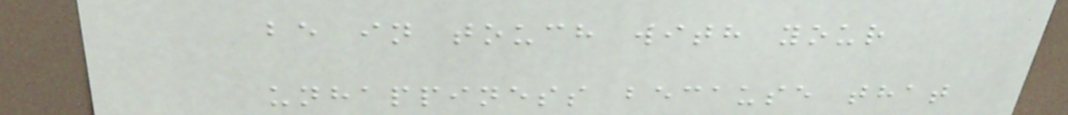be in touch with your
unhappiness because that
